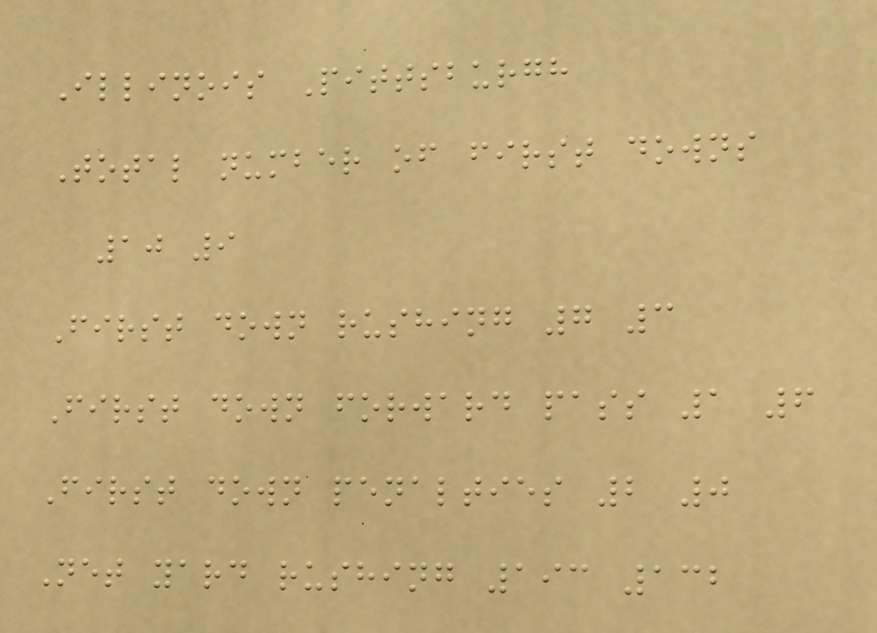Illinois Pittsburgh
Total number of first downs
10 9
First down rushing 7 3
First down forward pass 1 6
First down penalties 2 0
Net yard rushing 193 132
